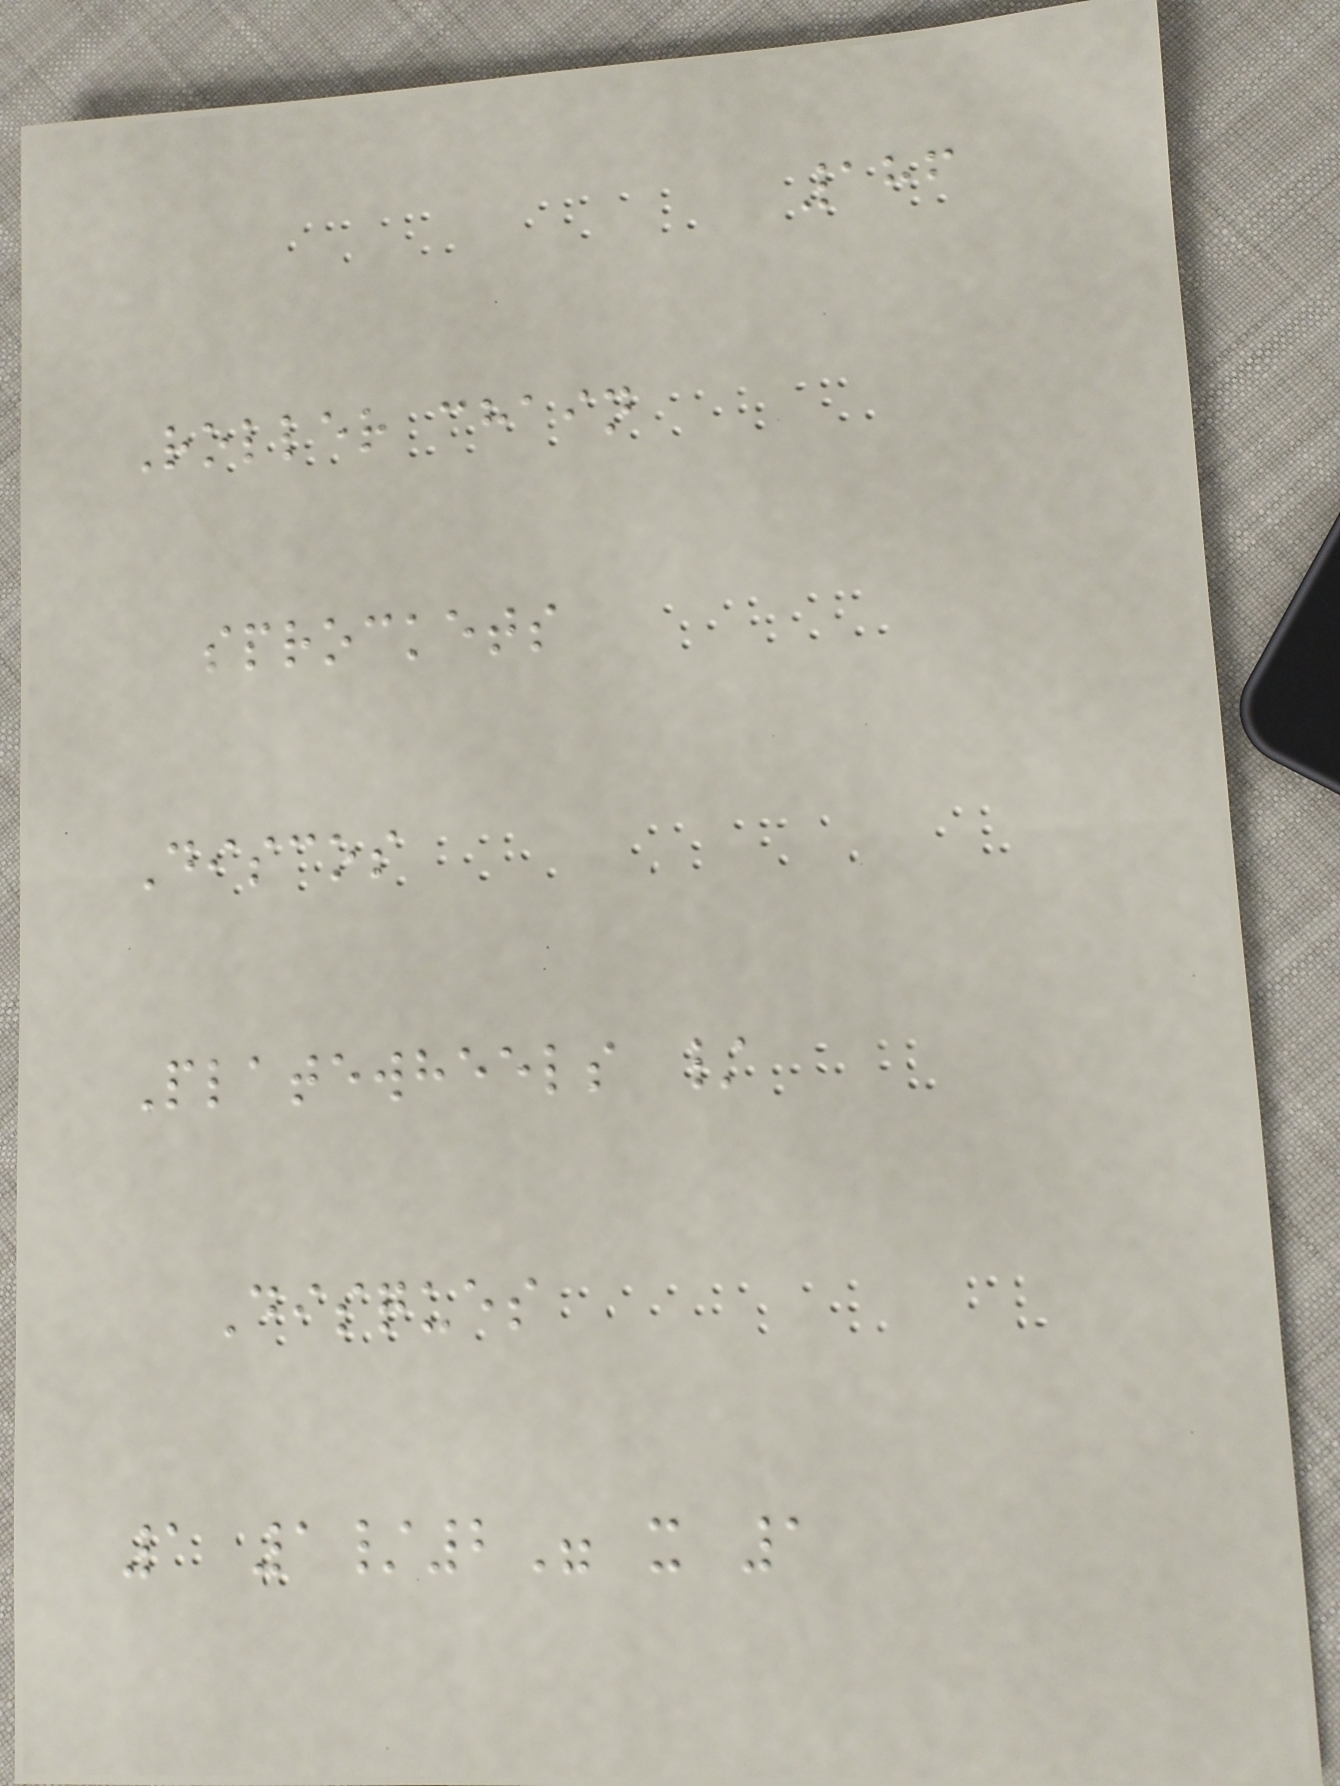186
Roller chain
sprockets
Discos
Platewheels /
Disques
1 1/2" x 1
